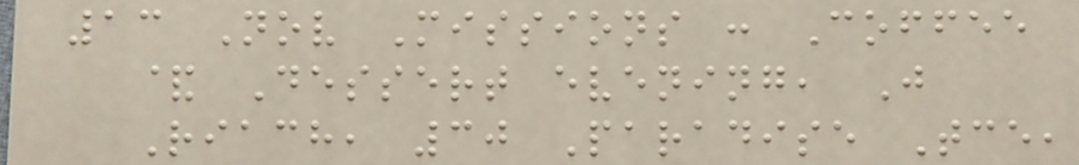13 Nov Missions : Coffee
& Dessert evening, J
Riach, 30 Paradise Tce,
